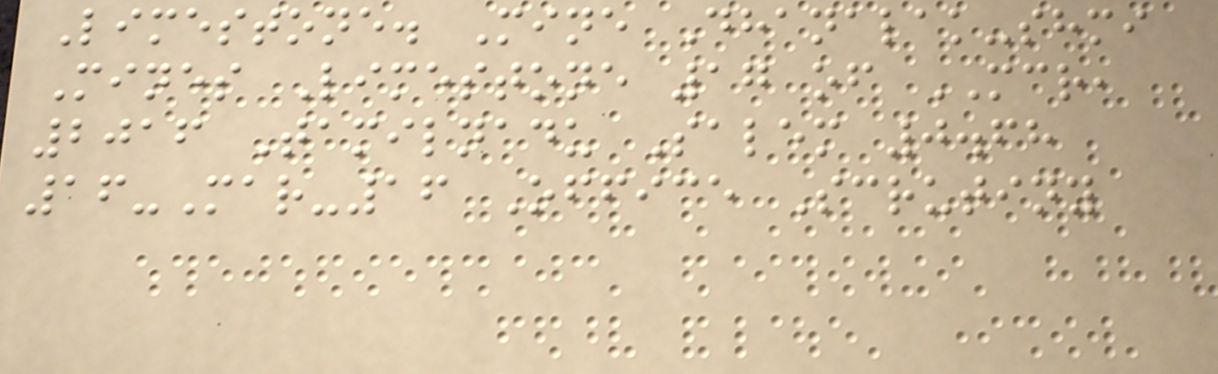Limestone. Mine Dhanalak-shmi
Mines Limestone 17 of MCR,
2016 Tamilnadu Salem 0.68
16-Mar-16 Office Scrutiny
